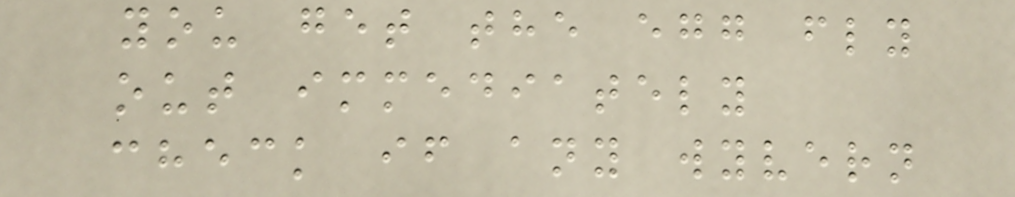you get the egg fly
out immediately
check if any wyvern
